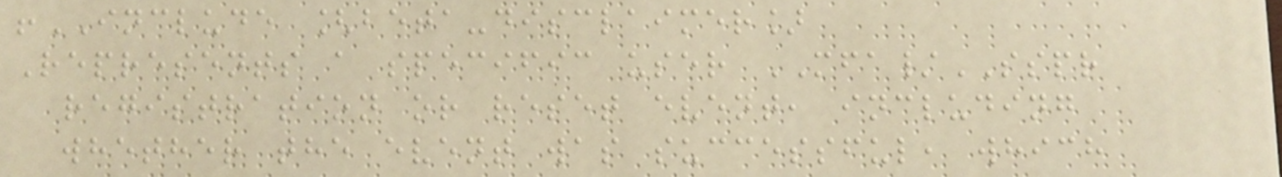!INCLUDE [beta-disclaimer]
Represents a specific user MFA/SSPR
registration or reset event, including
whether the event was successful, which
